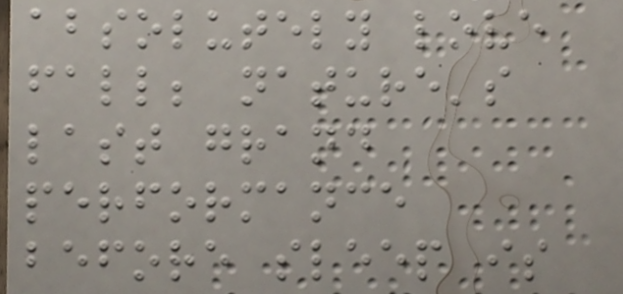absolutely love
fall; nature's
last grand
performance
before sleep is
